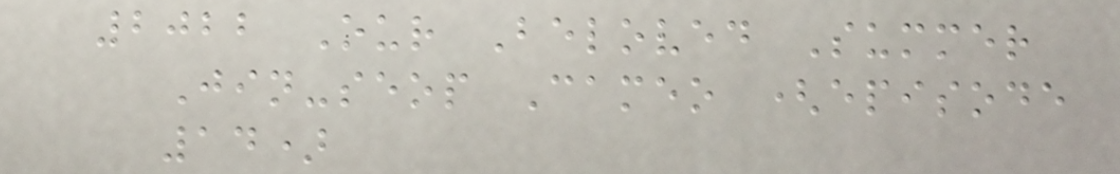2022 Our Beloved Summer
Jin-seop Cameo (episode
14)
